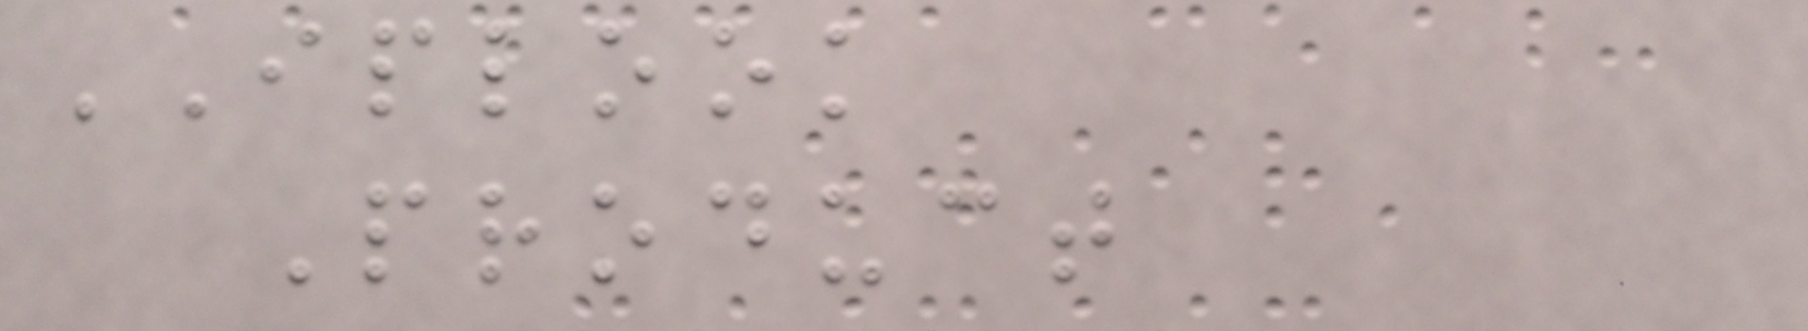IPLOOK
Product
